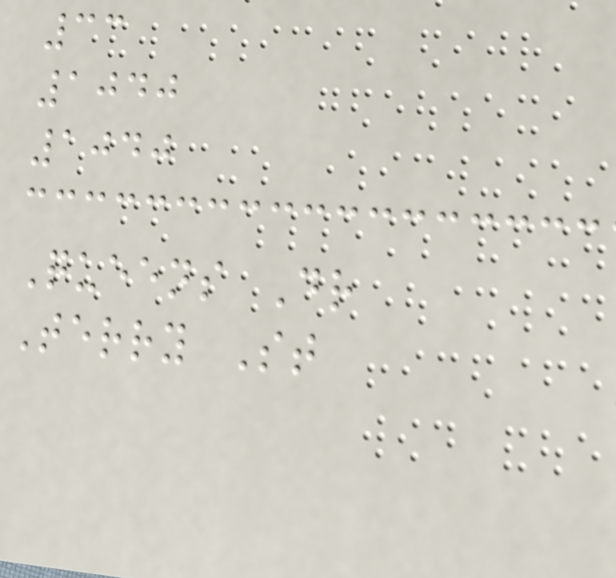33
1040
1040
Queens Dr
Terry St
